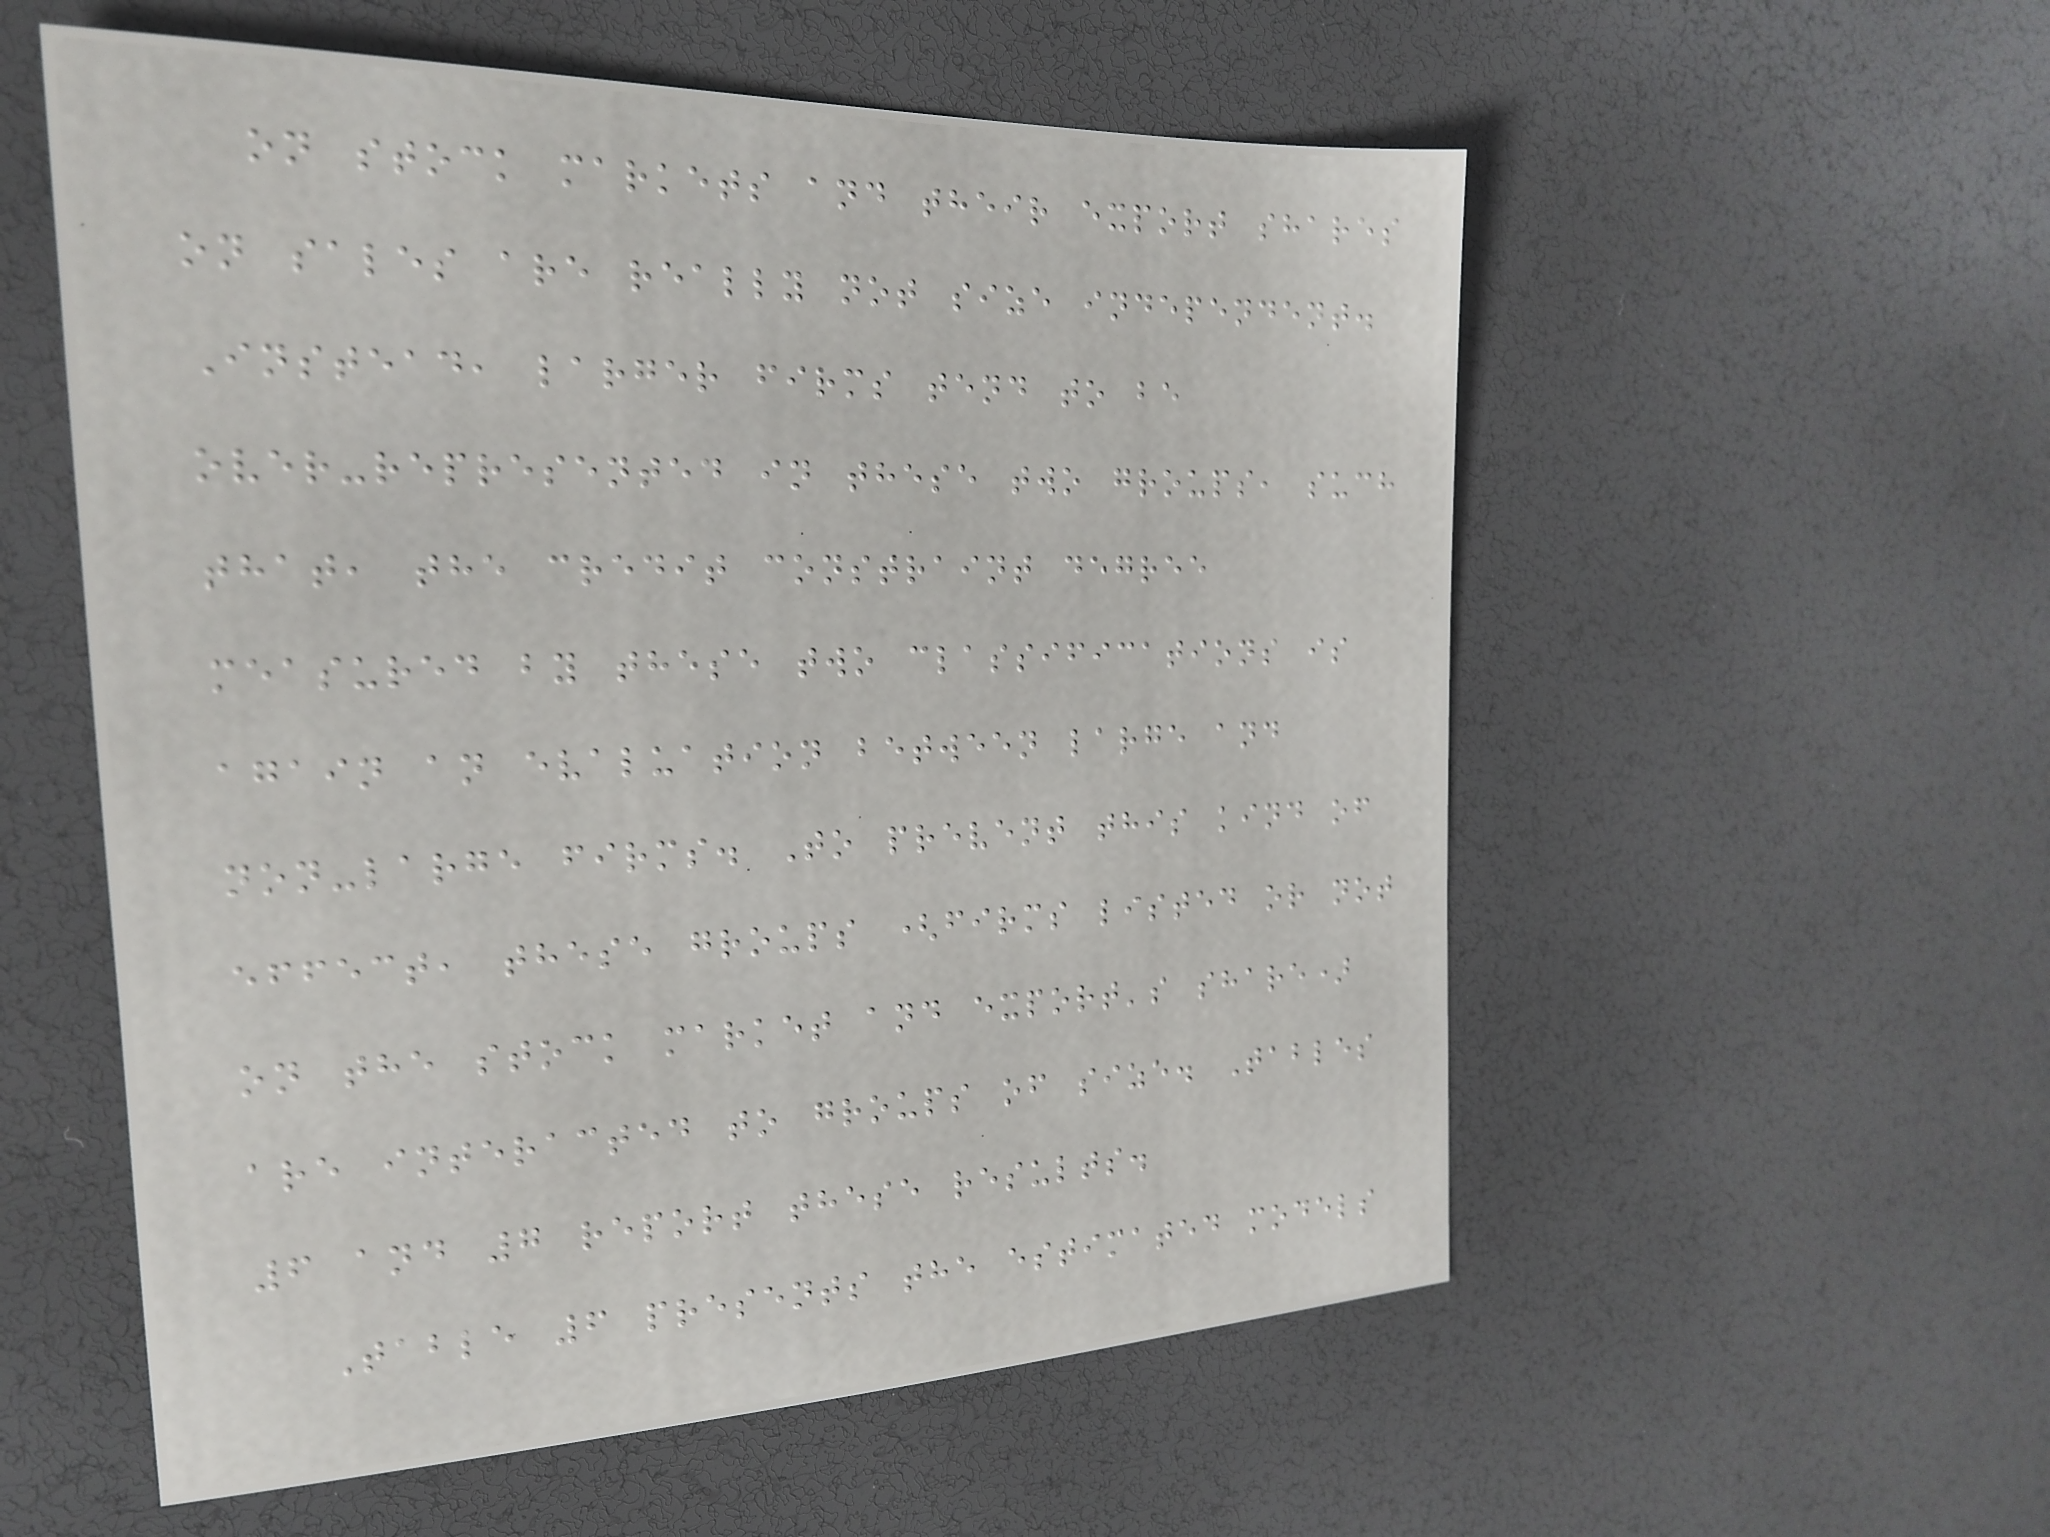on stock markets and their export shares
on sales are really not size independent.
Instead, larger firms tend to be
over-represented in these two groups, such
that, the credit constraint degree
measured by these two classifications is
again an evaluation between large and
non-large firms. To prevent this kind of
effect, these groups (firms listed or not
on the stock market and export's share)
are interacted to groups of size. Tables
6 and 7 report these results.
Table 6 presents the estimated models
